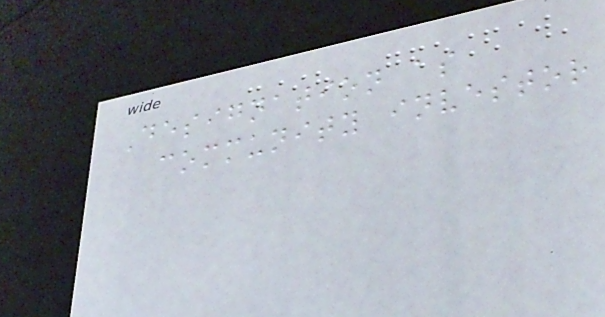Designation as
community investor
